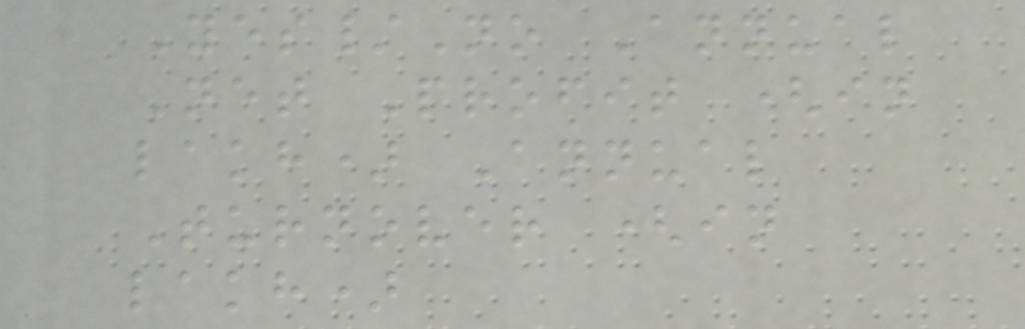Yes/No Annual
Net Profit (in
lakh) Annual
Turnover (in
lakh)
